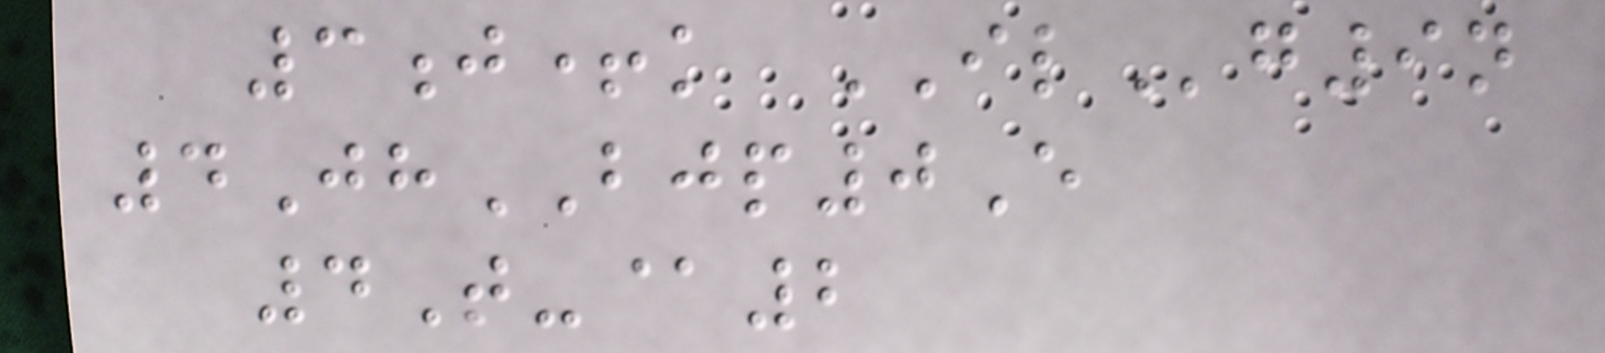3j+k ILg9n
4JhBJP0E
4T-@2
